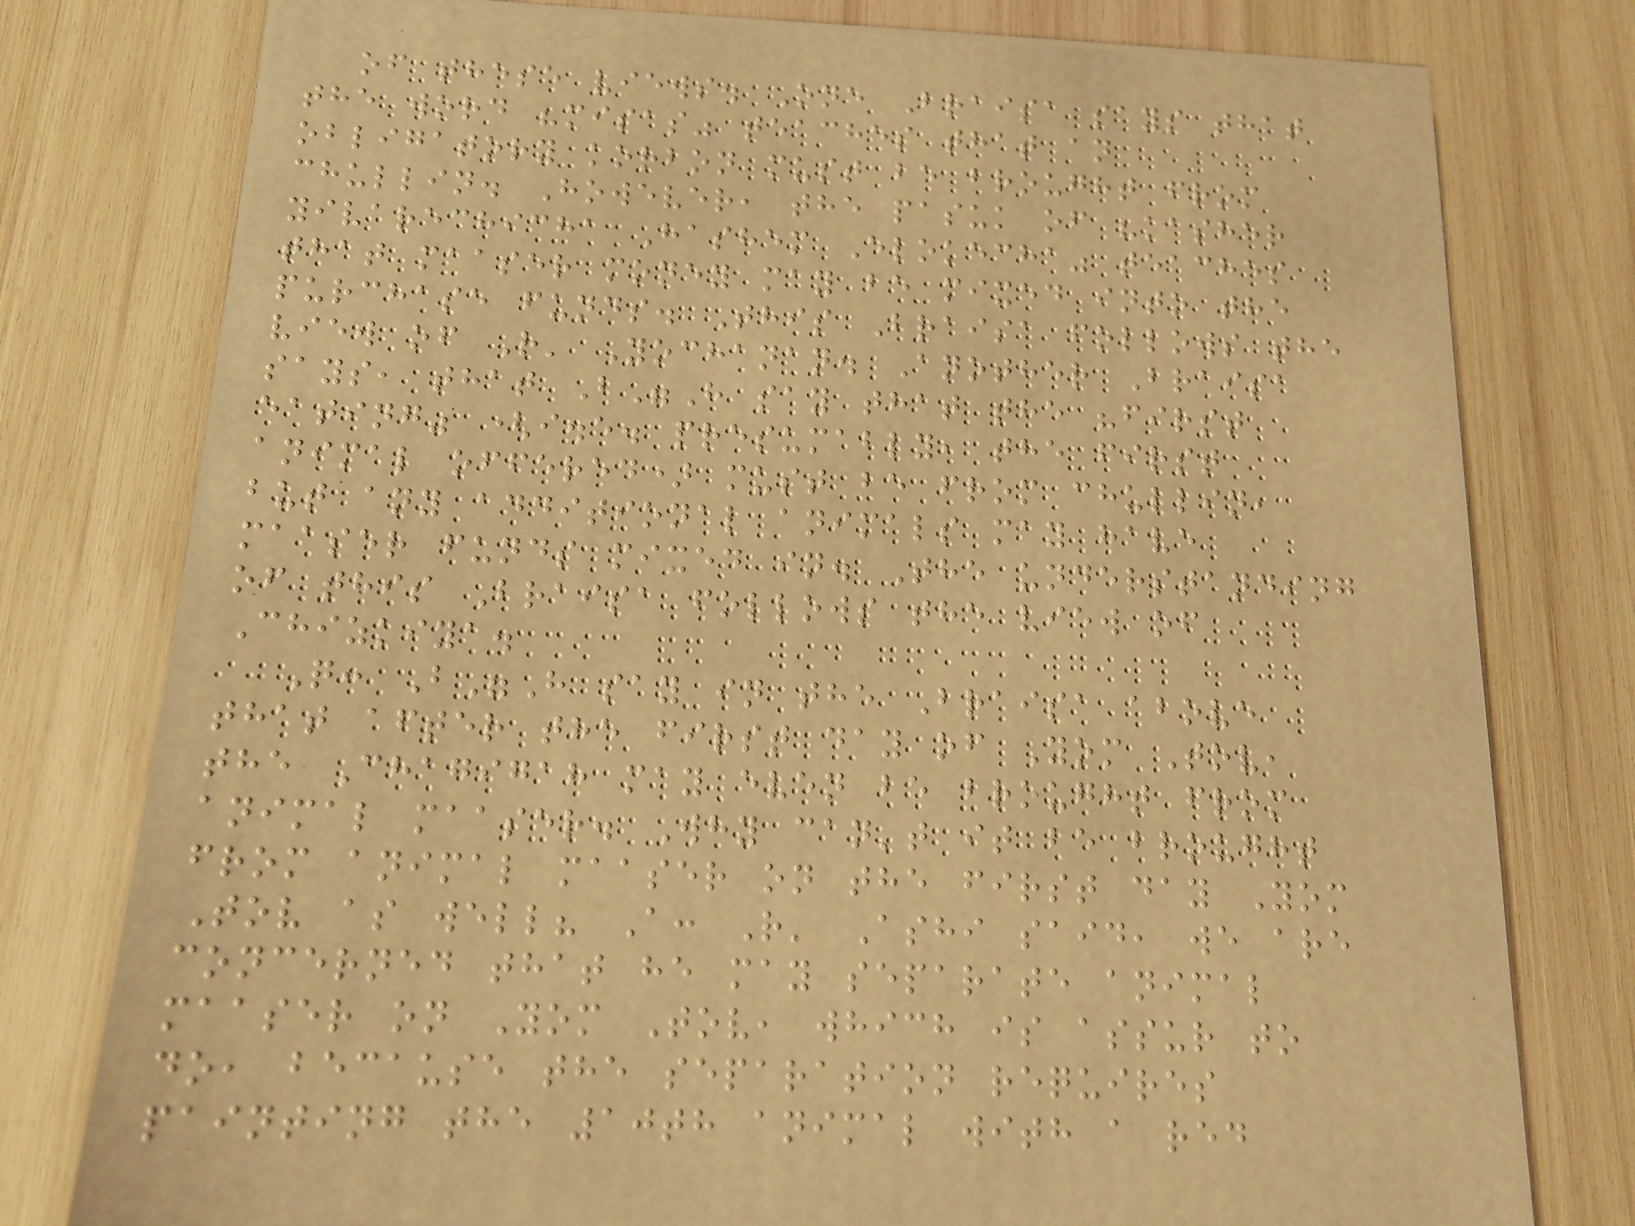of these views. One Braisa says that
the word "misas" teaches that an
obligatory korbon must be brought from
chullin. However, the pasuk of "kasher
yivarechicha Hashem Elokecha" teaches
that maaser money may be mixed into the
purchase funds. This Braisa follows the
view of R' Yochanan. Another Braisa
says, that B"H say that the "first
eating" (i.e. presumably, the first
animal offered) must be from chullin,
but any additional animals may have
maaser funds mixed in. The understanding
of this Braisa follows the view of
Chizkiya.
Q: B"H say in the Braisa above
that after the first day of Yom Tov,
the Chagigah may even be brought from
animal maaser. Why can't it be brought
from animal maaser on the first day Yom
Tov as well? A: R' Ashi said, we are
concerned that he may separate animal
maaser on Yom Tov, which is assur to
do, because the separation requires
painting the 10th animal with a red
